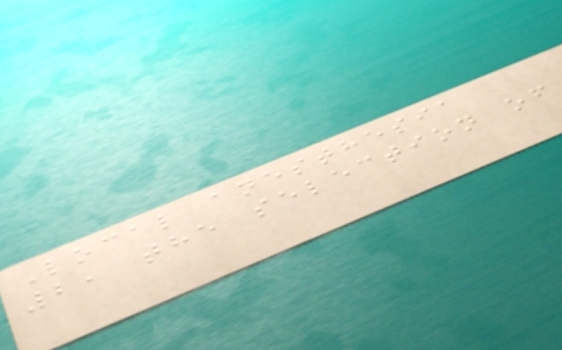Local anesthesia
2, the selection of
